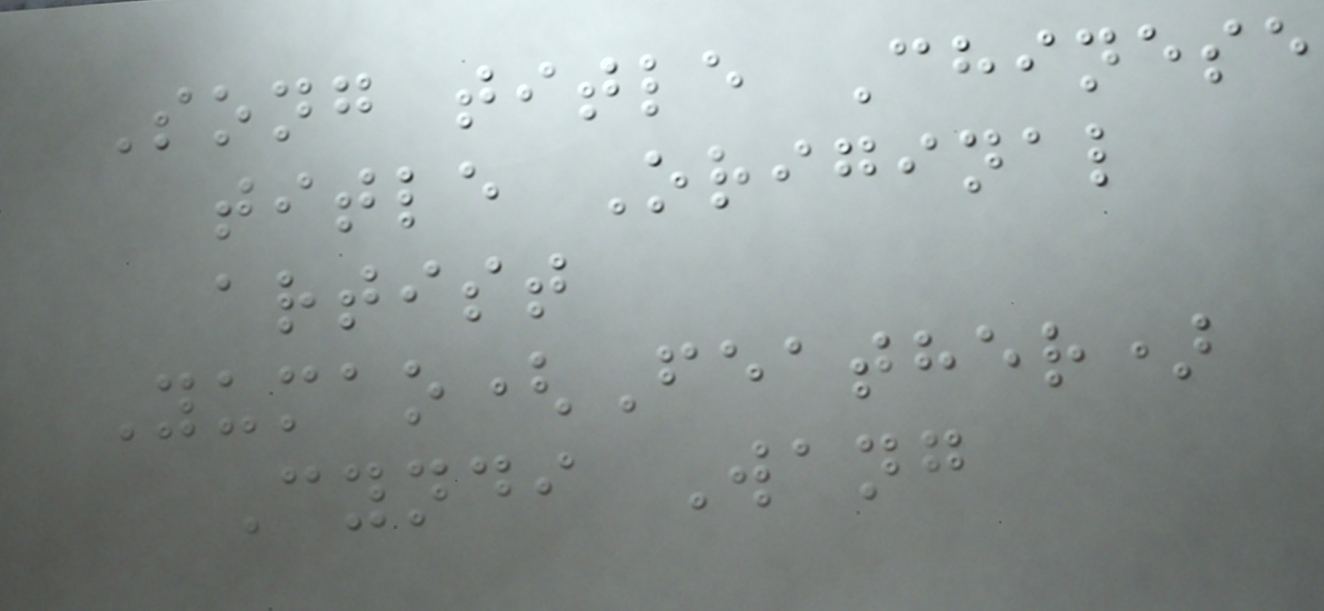Song title Chinese
title Original
artist
Yumao(Feather)
Cyndi Wang
